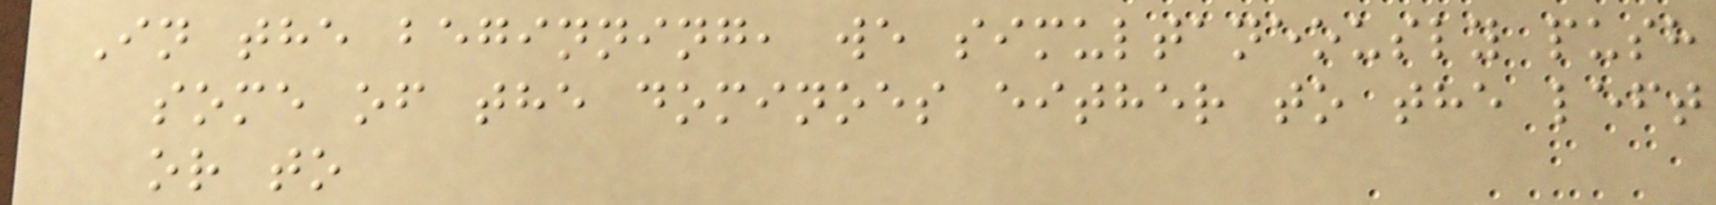In the beginning, we simultaneously push
some of the dominoes either to the left
or to
